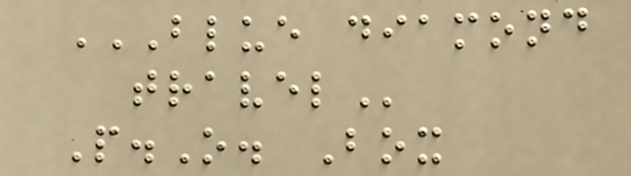BLUE DIAMOND
TRAVEL
P.O. Box
